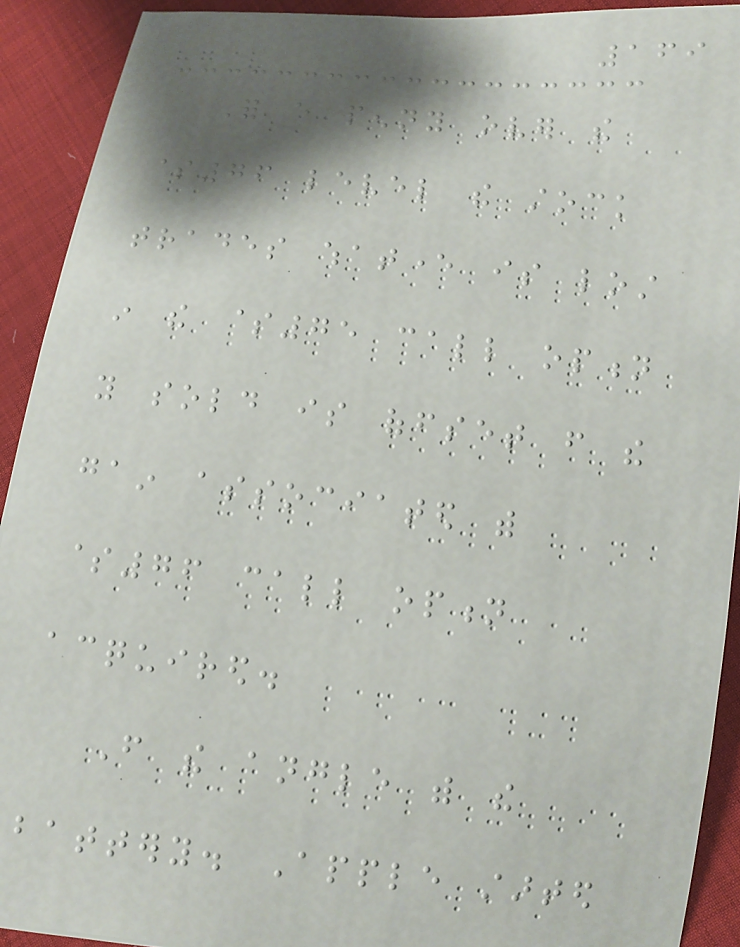169
For every penny over the
$76 level the stock
trades whatever is lost
in the $75 call option
you sold is offset from the
gain associated with
$76 call option
acquired.
From the angle with the
battery. Apple started
